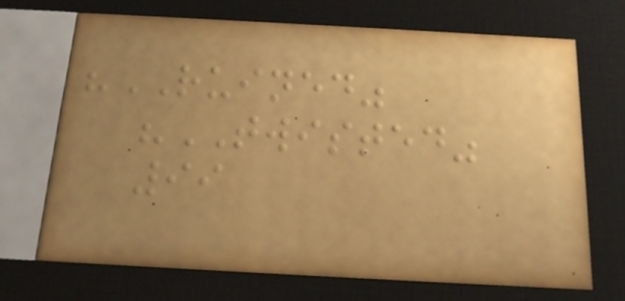"RUINED"
"TWISTED"
99
